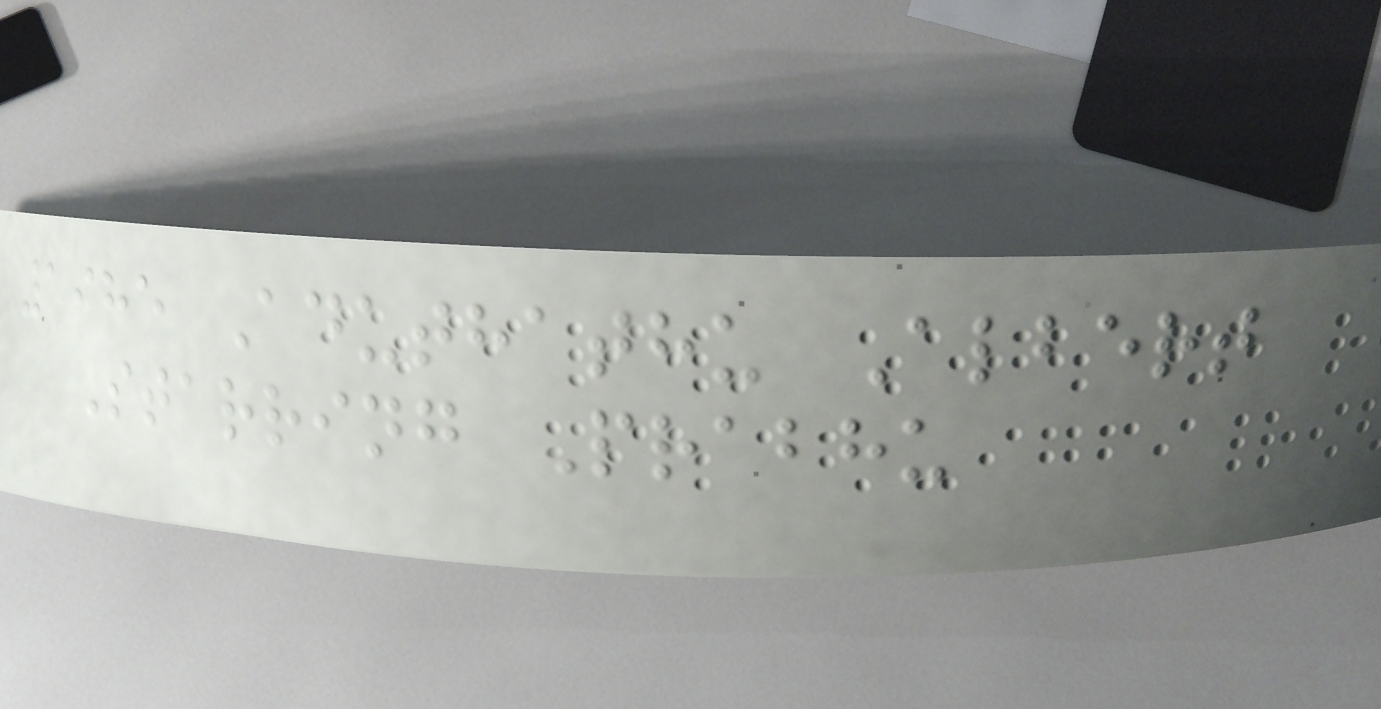1985 Aduthathu Albert
Starring Prabhu
